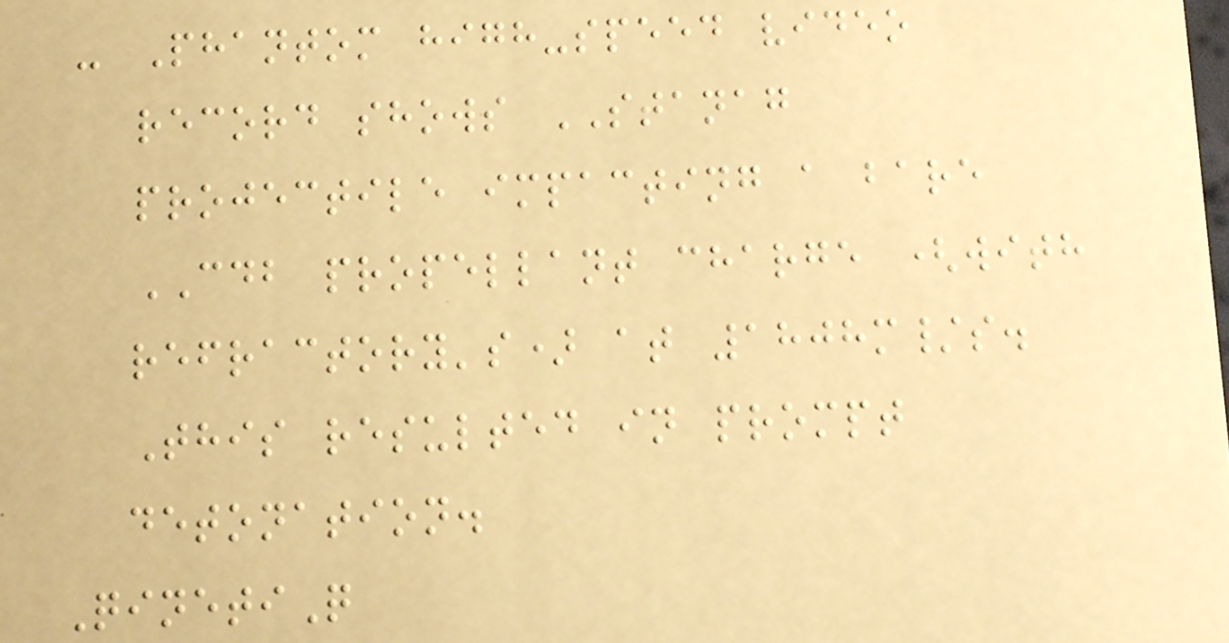- Phantom high-speed video
record shows STANAG
projectile impacting a bare
CDB propellant charge (with
refractory's) at 1808m/s.
This resulted in prompt
detonation.
QinetiQ
